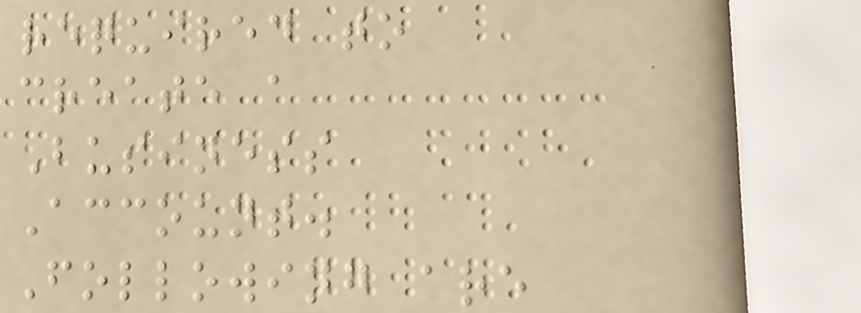required to
create a
Business
Account.
Following are
